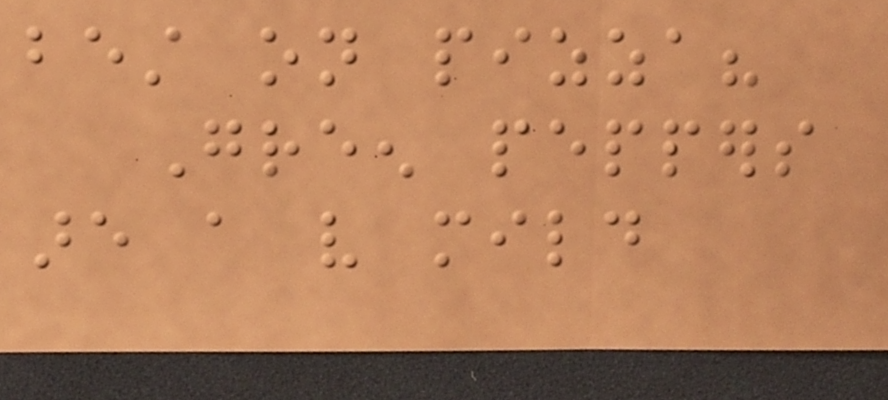best on pizza?
Green peppers
are a very mild
